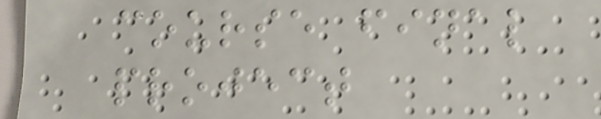course final
project
